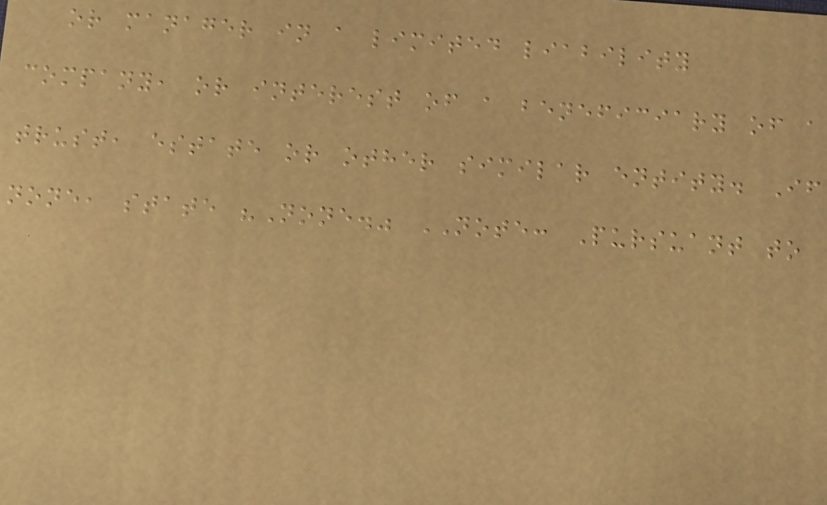or manager in a limited liability
company, or interest of a beneficiary of a
trust, estate or other similar entity. If
none, state "None." NOTE: Pursuant to
